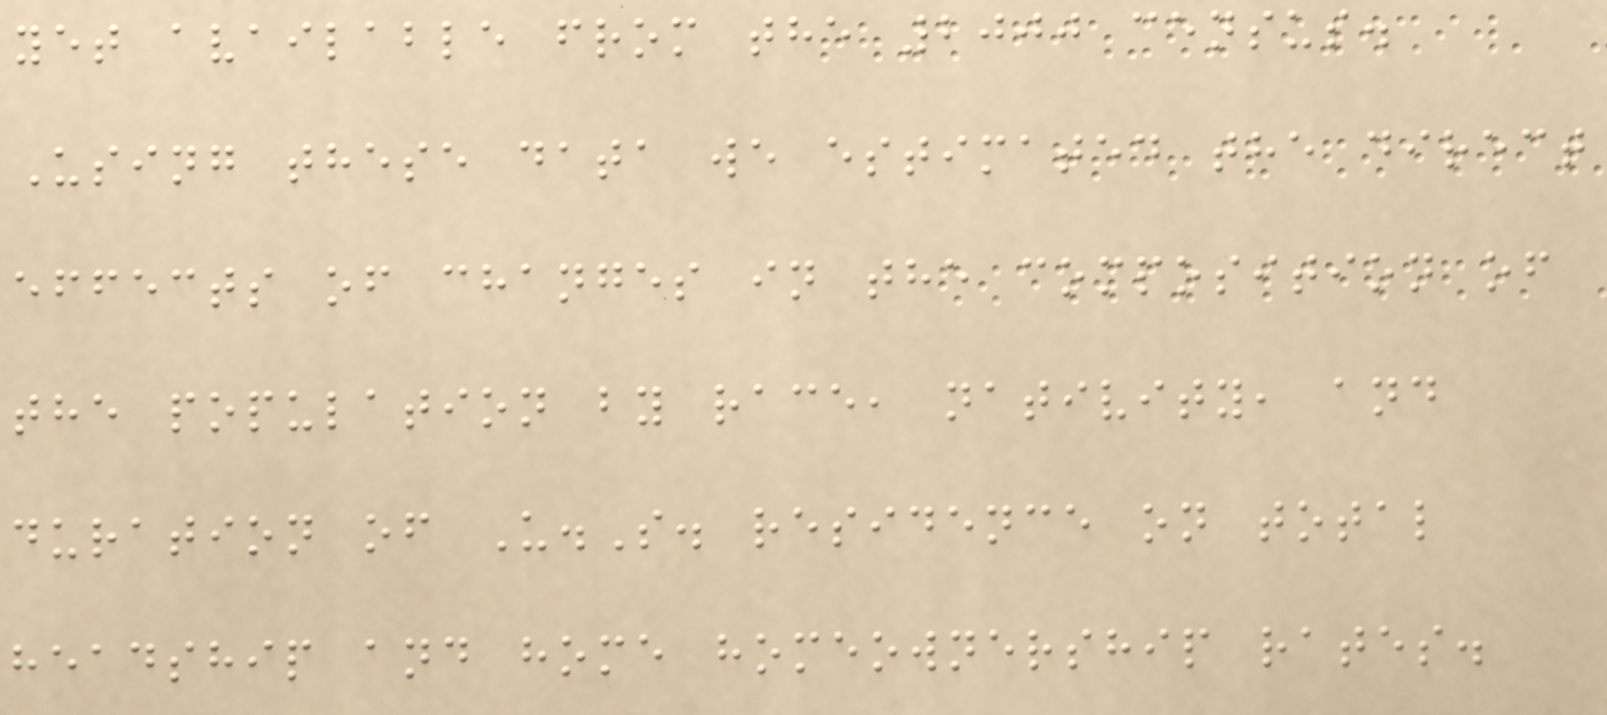yet available from the 2000 census.
Using these data we estimated the direct
effects of changes in the composition of
the population by race, nativity, and
duration of U.S. residence on total
headship and home homeownership rates.
